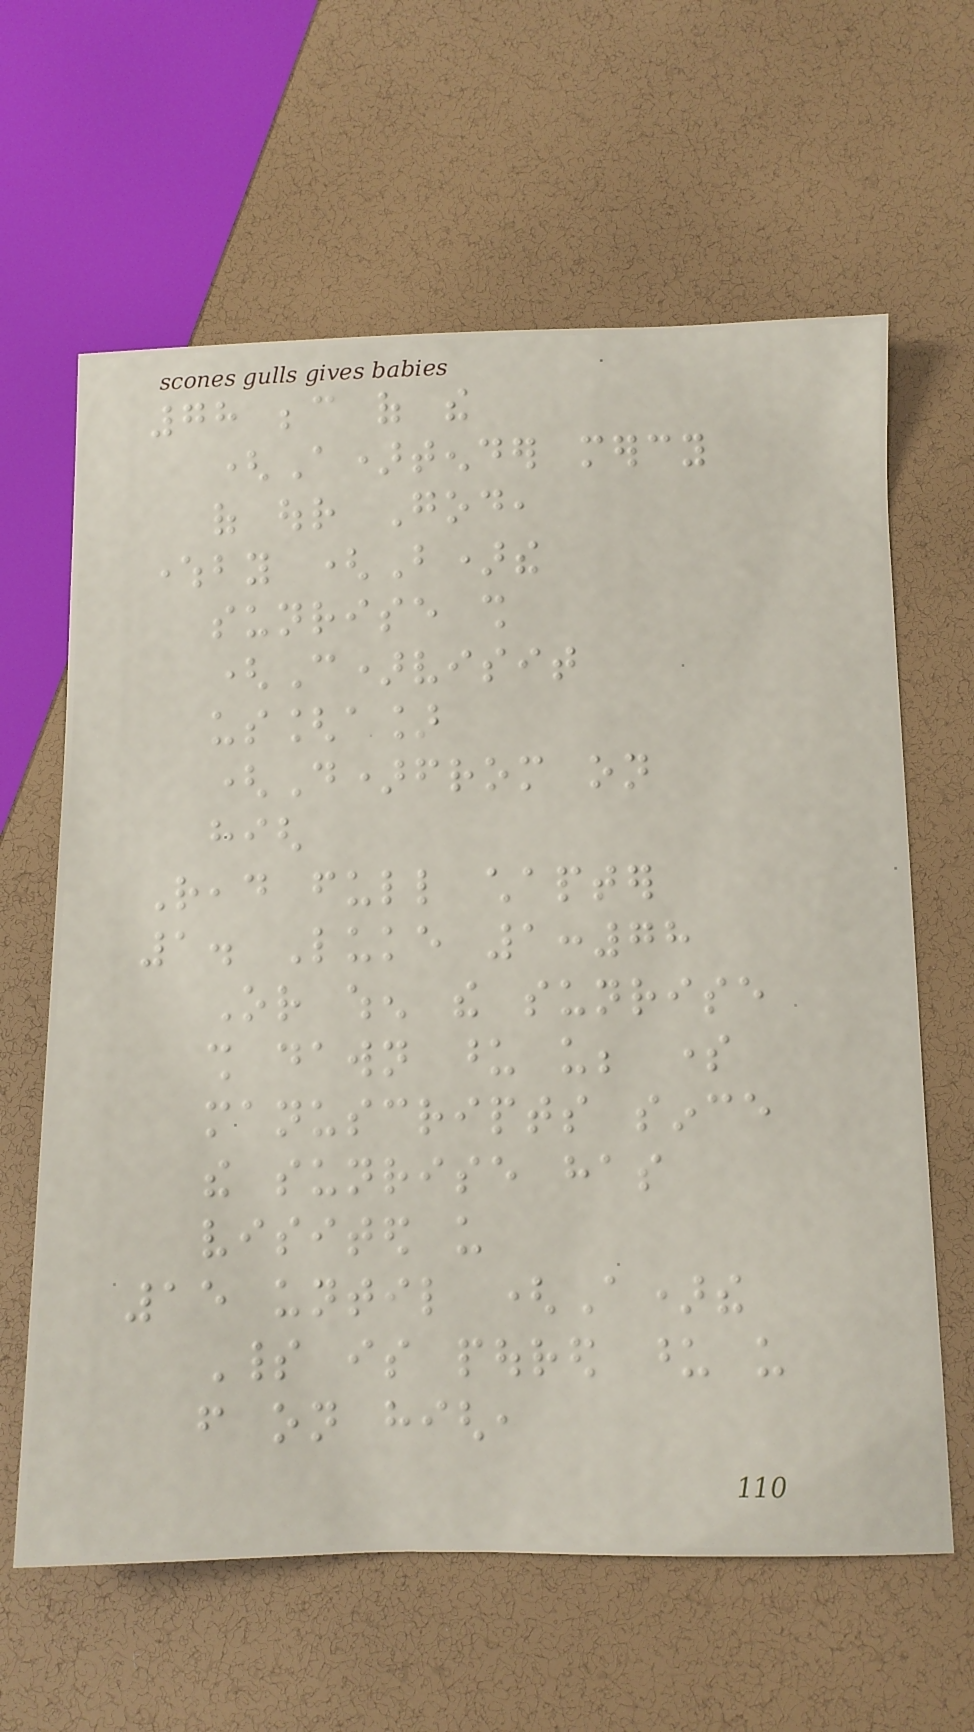78 because of the
(A)tender mercy
of our God,
whereby (B)the
sunrise shall
(C)visit
us[a]
(D)from on
high
Read full chapter
1. Luke 1:78
Or when the sunrise
shall dawn upon us; some
manuscripts since
the sunrise has
visited us
15 until (A)the
Spirit is poured upon us
from on high,
